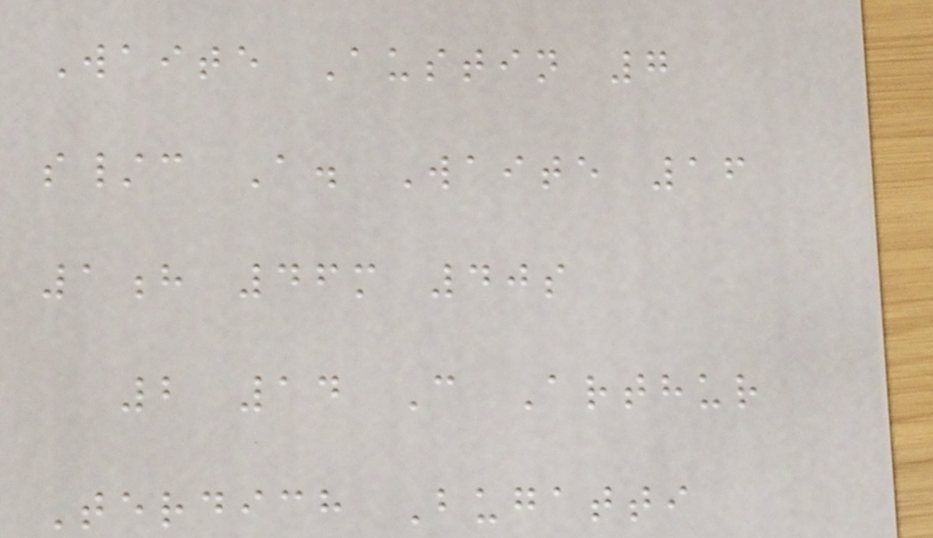Waite Austin 7
s/c A. Waite 16
1h 46m 40s
2 14 C Arthur
Terdich Bugatti
